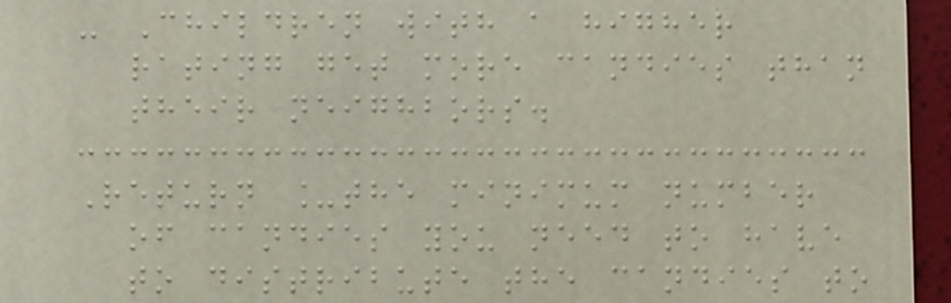- Children with a higher
rating get more candies than
their neighbors.
Return _the minimum number
of candies you need to have
to distribute the candies to
